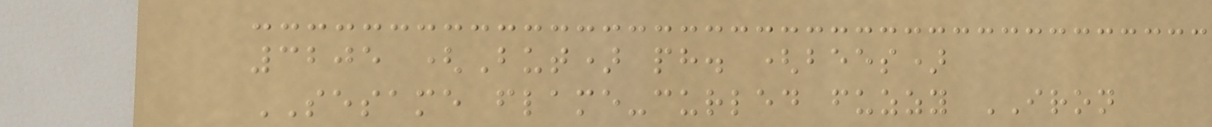3205 (But) ph. (bees)
SESAME flame-curled fuzzy IRON
